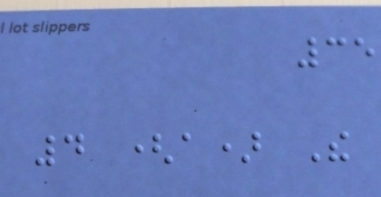35
4 (a) The
